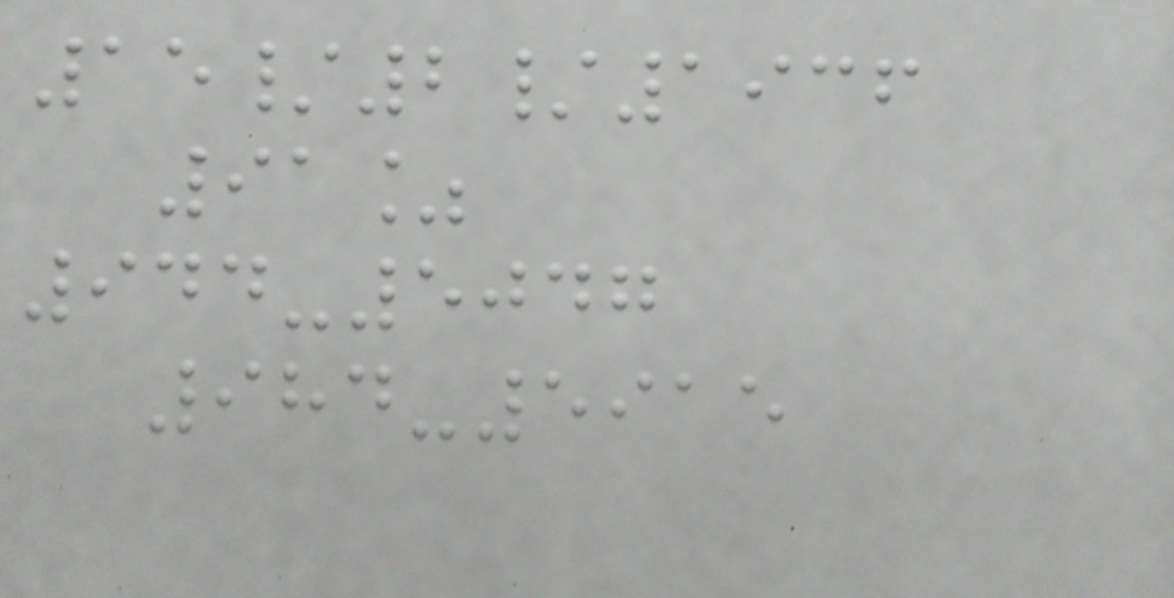15/2/1936
91%
944-5047
984-5915
